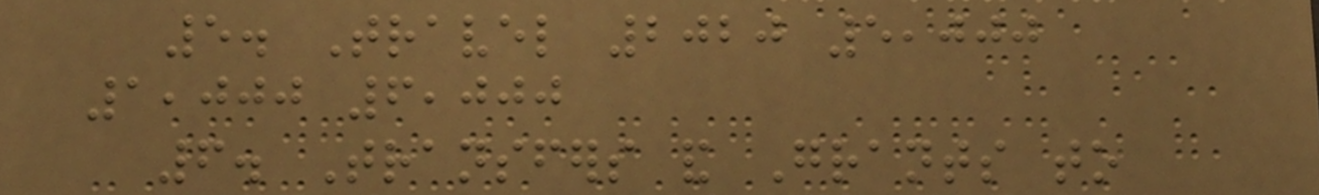5. Travel 2020 5,000
1,000 6,000
6. Transfers and Grants to
